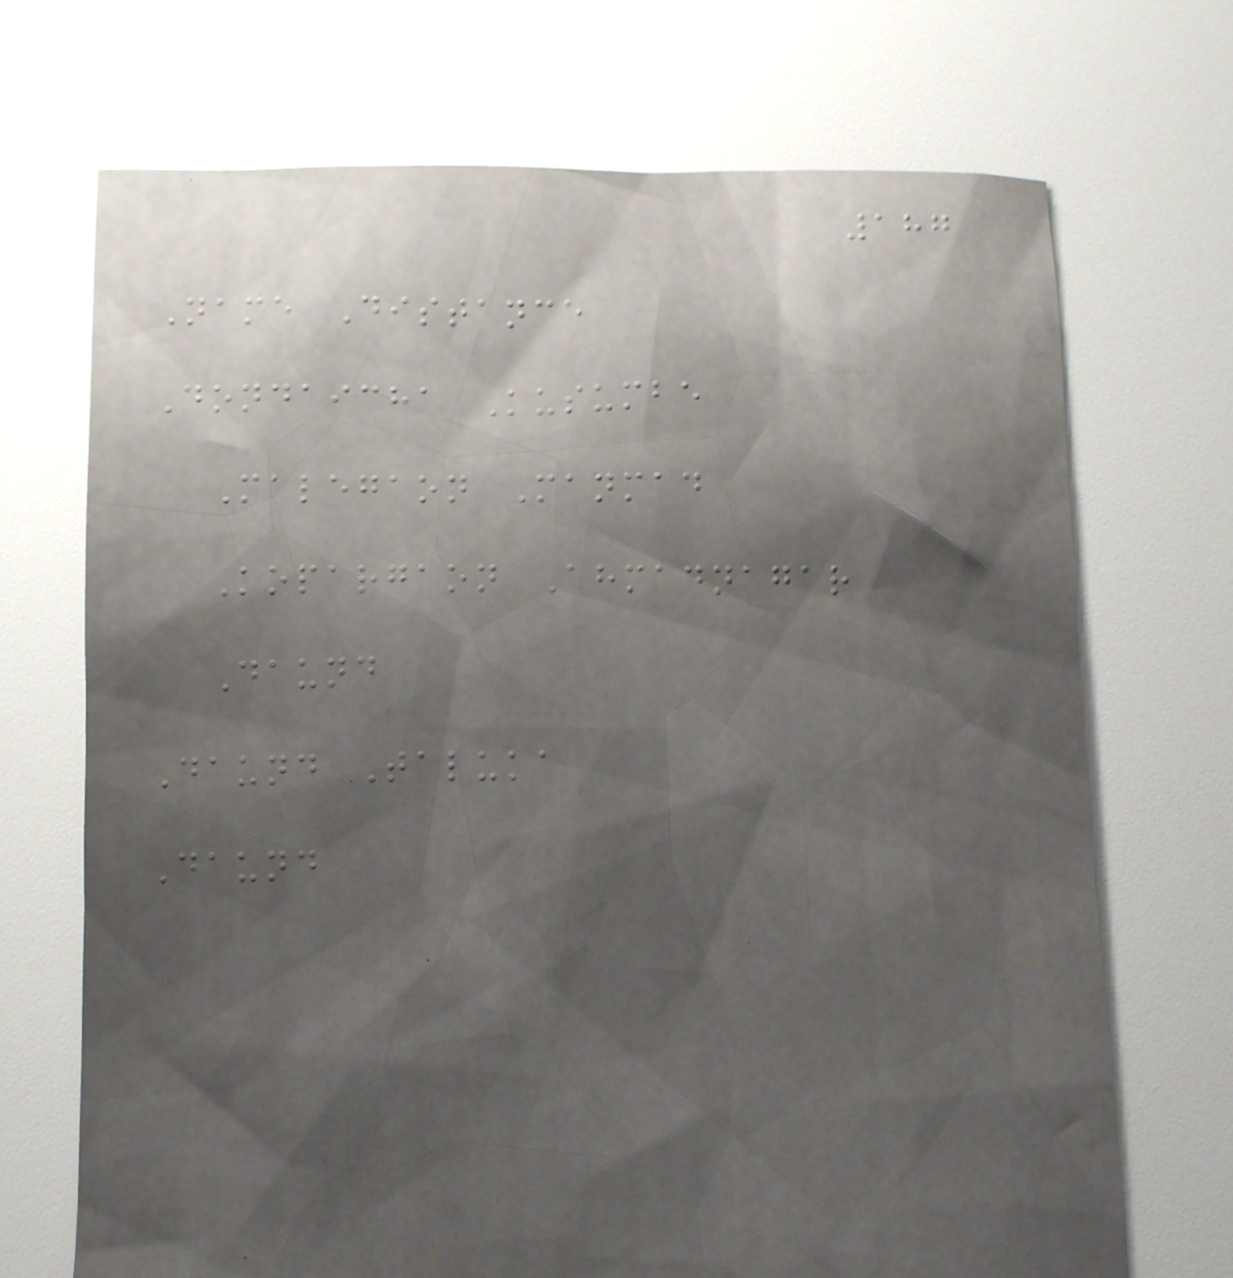187
Name Distance
Dondaicha Kusumbe
Malegaon Manmad
Kopargaon Ahmadnagar
Daund
Daund Taluka
Daund
